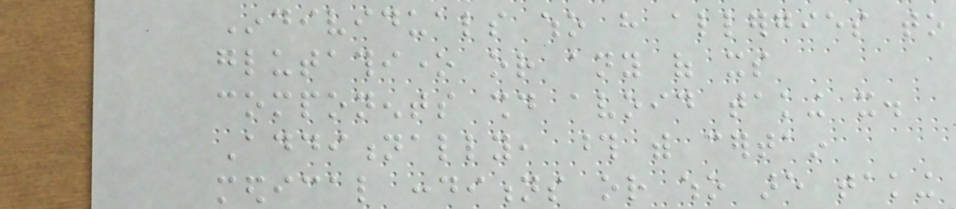Individuals who have allergies to
glutathione or any of its
components should avoid taking it.
Additionally, those with certain
medical conditions or who are taking
